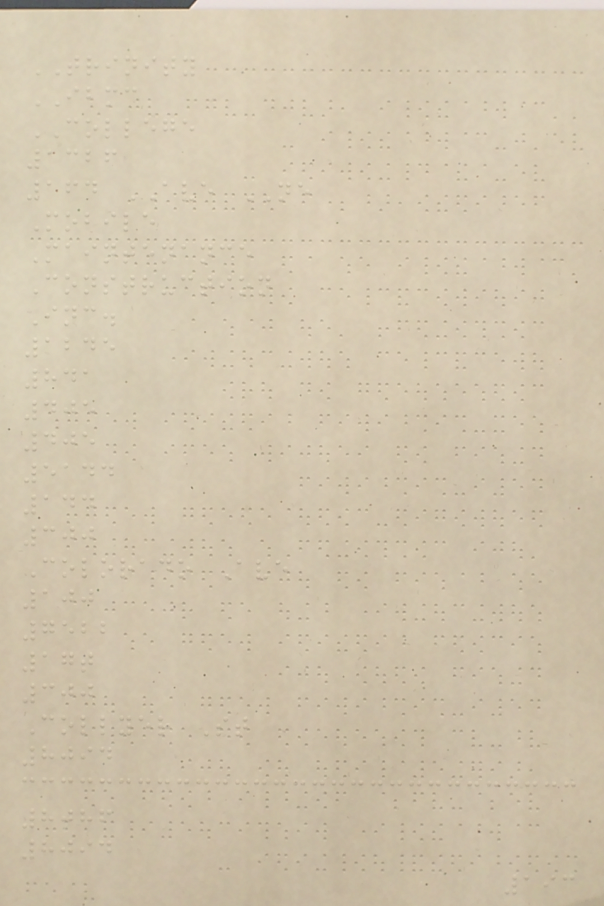TRINITY
IBMC
COLLEGE
1326
164 AVE NE
Mobile
Maintenance
Construction
Inc.
1245
841
405
405
5144
144
300
Colorado Ave
100
7522
17t
300
Collyer St
8094
8086
8094
193
